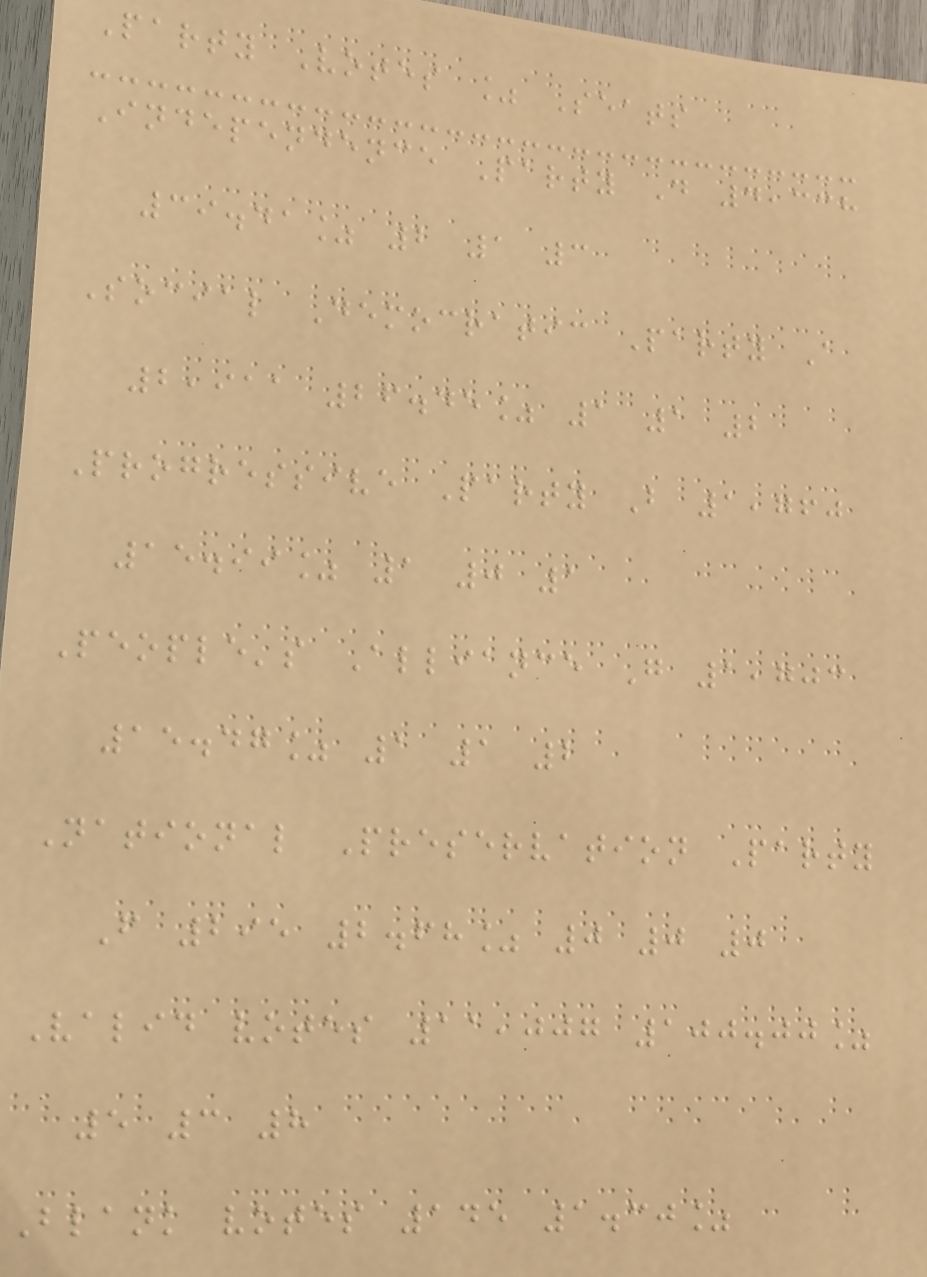Party Votes % Seats
Independence Party D 4,338
39.41% 2 1 3
Social Democratic Party A
2,911 26.45% 1 1 2
Progressive Party B 1,760
15.99% 1 0 1
People's Alliance G 1,703
15.47% 1 1 2
National Preservation Party
F 295 2.68% 0 0 0
Valid votes 11,007 100.00%
5 3 8
Blank votes 145 1.30%
